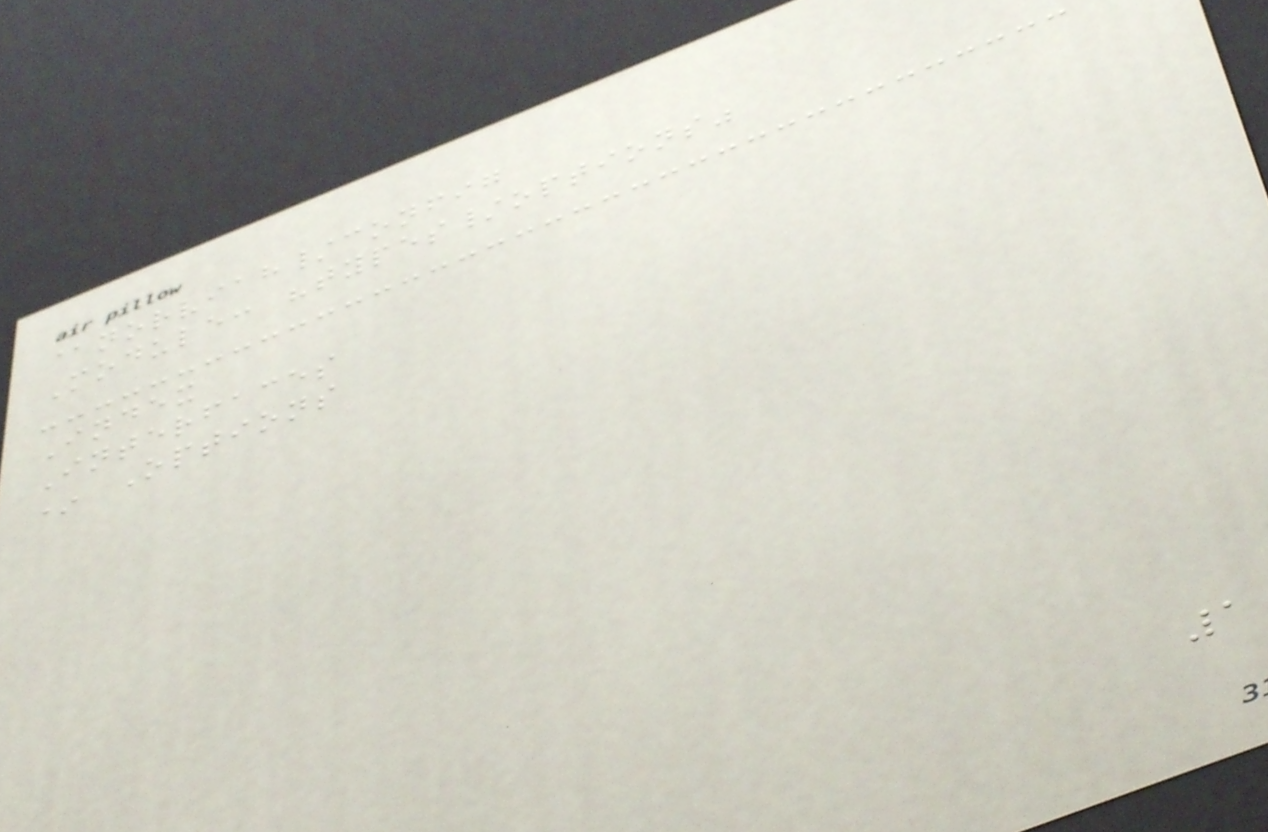@norviah/config
Module: "types/options"
Index
Interfaces
* Options
1
